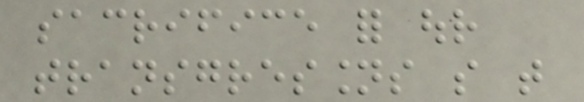sacrifice for our
transgressions so that
